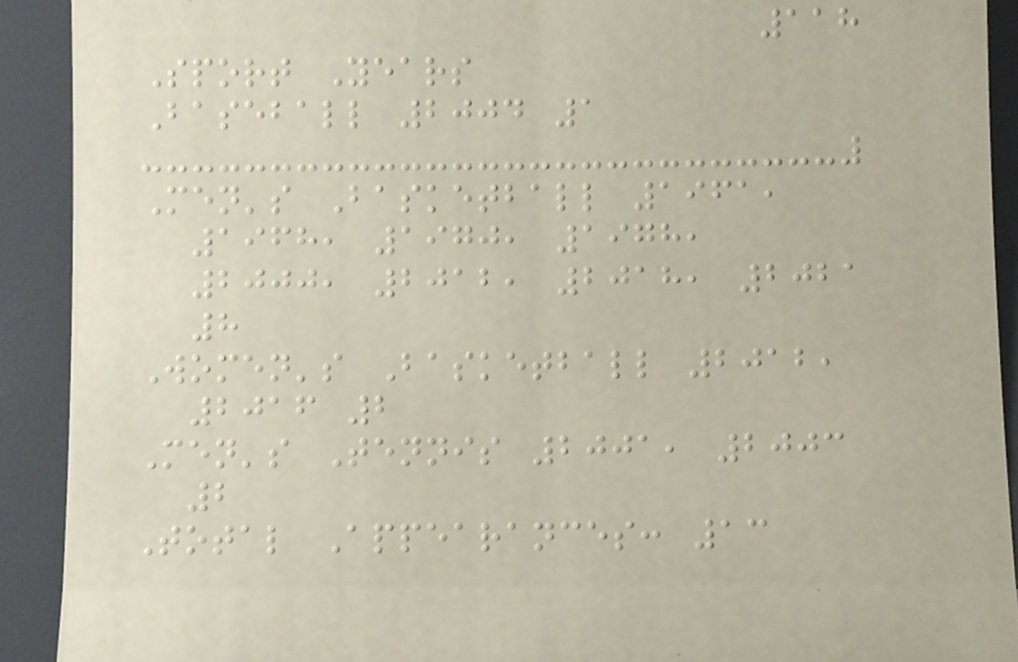118
Sport Years
Baseball 2004 1
Men's Basketball 1961,
1968, 1970, 1978,
2000, 2012, 2018, 2021
8
Women's Basketball 2012,
2016 2
Men's Tennis 2001, 2003
2
Total Appearances: 13
